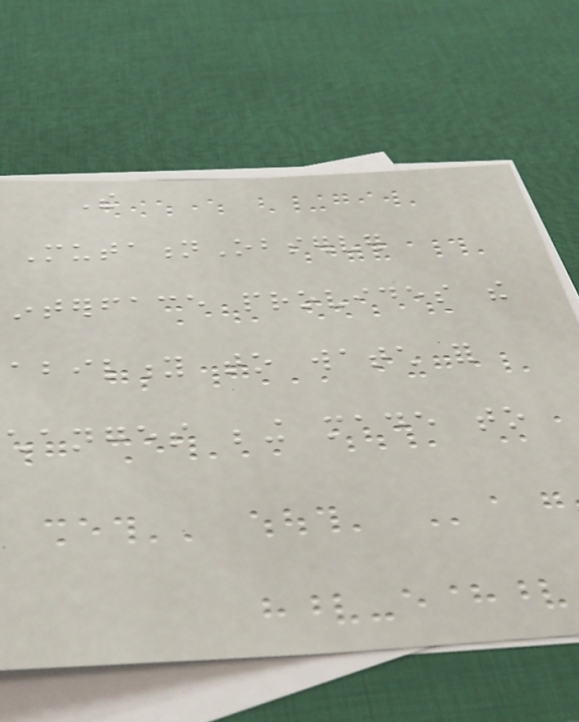The
MutationObserver
interface provides the
ability to watch for
changes being made to
